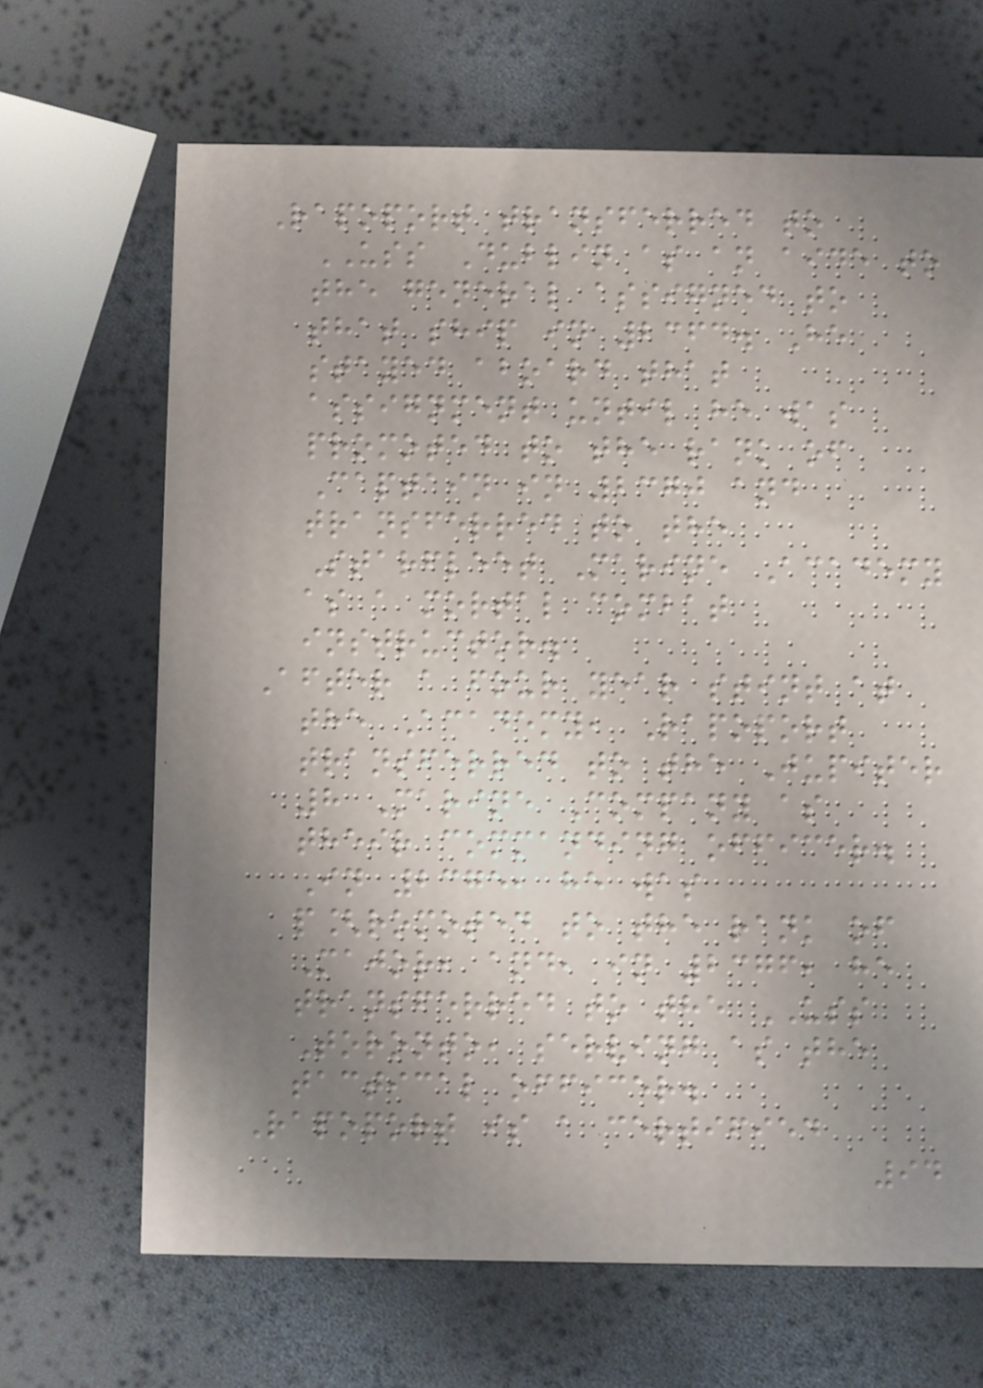Rapoport transferred to
USS Dublin as an aide to
the general assigned to
that ship in 2364. He
stayed aboard that
assignment until he was
promoted to the rank of
Captain in 2370 and
transferred to the
Starfleet Marine Academy
as a mortal combat
instructor.
After a four year stint at
the Academy, Rapoport
transferred to the Jupiter
8 Marine Company as
their commanding officer.
In 2375, he was
p[romoted to the rank of
Major, and, in 2376, he
transferred to the USS
Toronto, serving as the
tactical officer.
Rapoport is a certified
94
